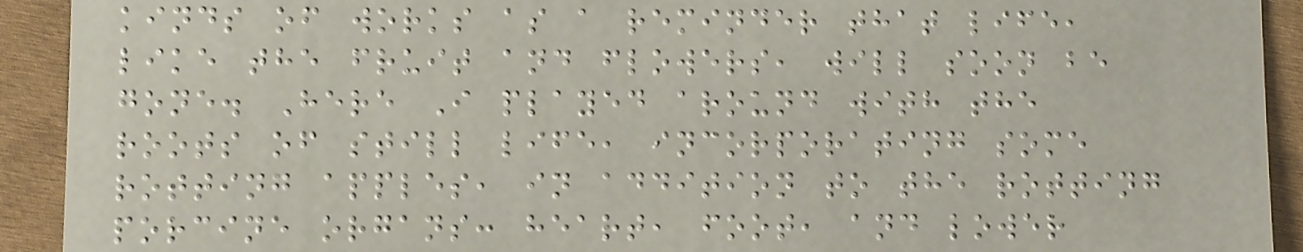kinds of works as a reminder that life,
like the fruit and flowers, will soon be
gone. Here I played around with the
roots of still life, incorporating some
rotting apples, in addition to the rotting
porcine organs: heart, foot, and lower
